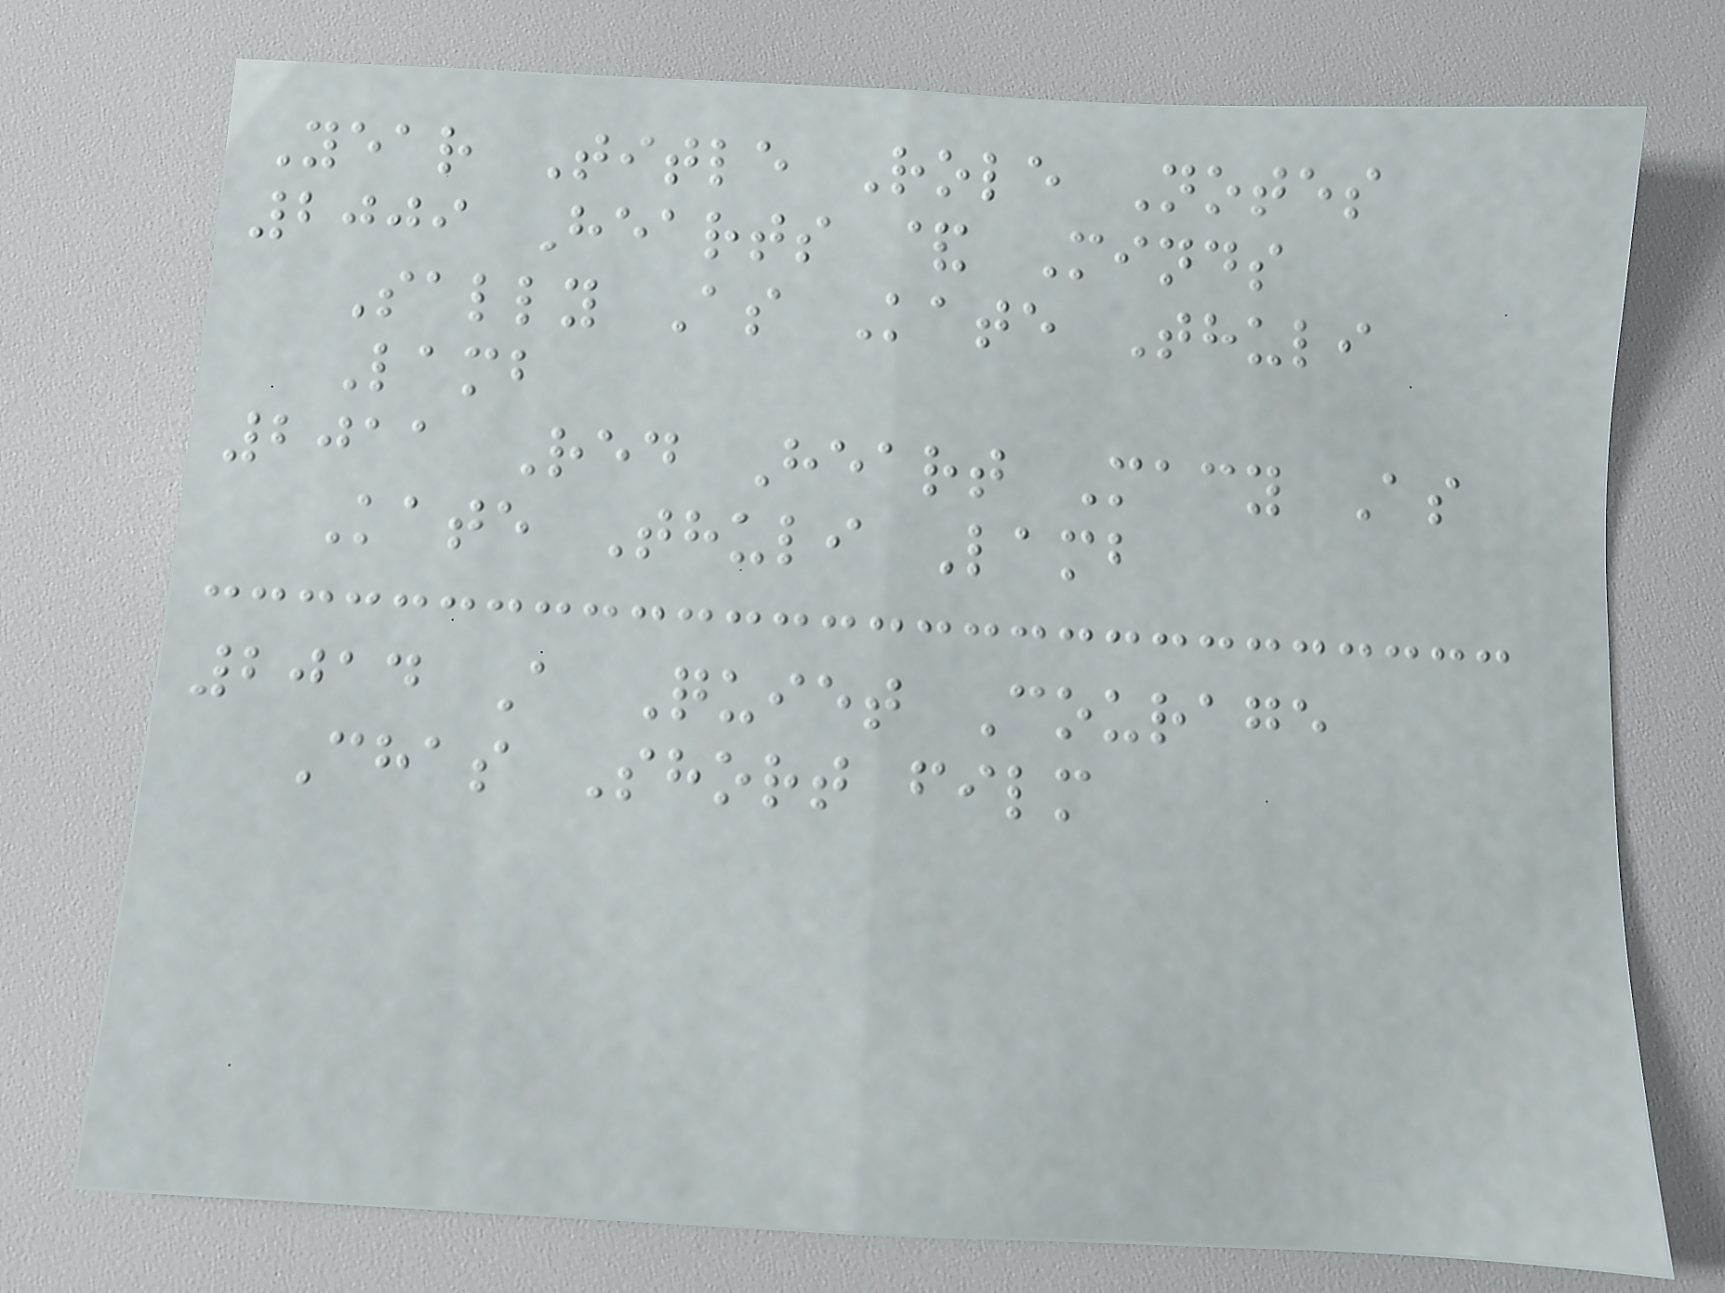Year Title Role Notes
2009 Hearts & Minds
Sally As Kate Thuli
Lamb
2011 Red Heart Macy As
Kate Thuli Lamb
2014 A Quiet Courage
Chas Short film
